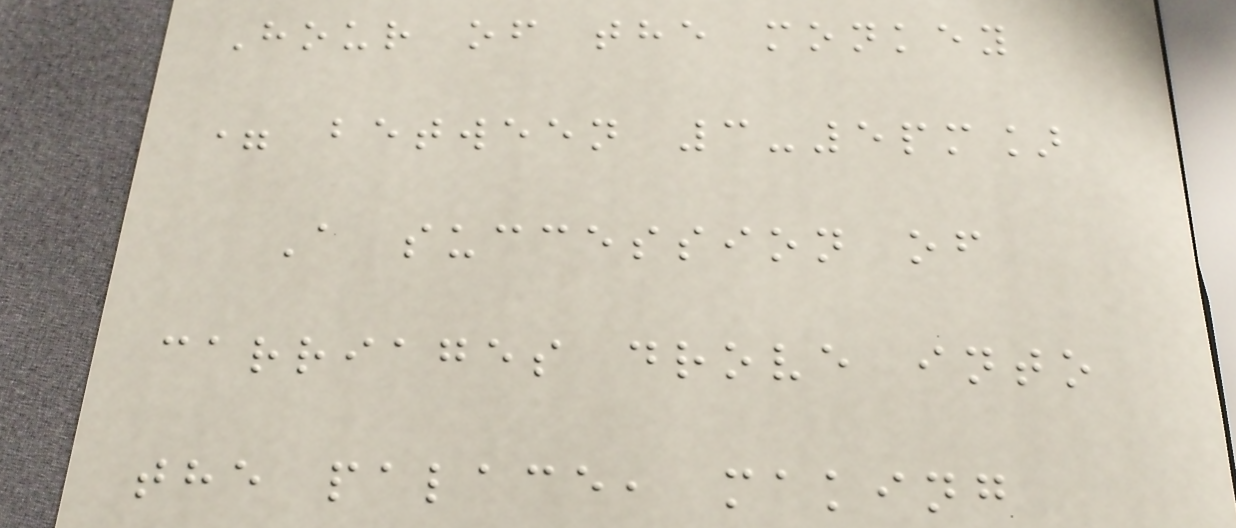Hour of the monkey
= between 3-5pm]
A succession of
carriages drove into
the palace, making
